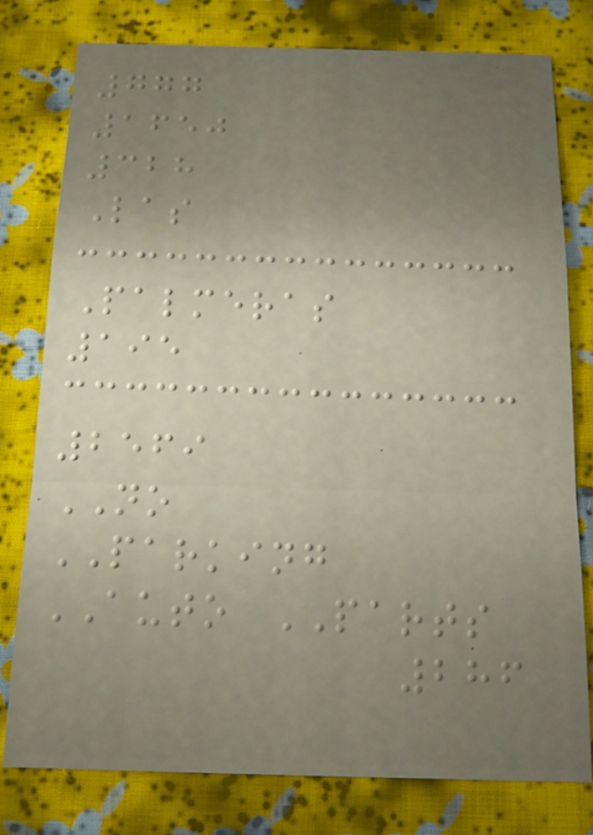777
1650
328
Las
Palmeras
195
2569
NO
PARKING
AUTO PARTS
286
